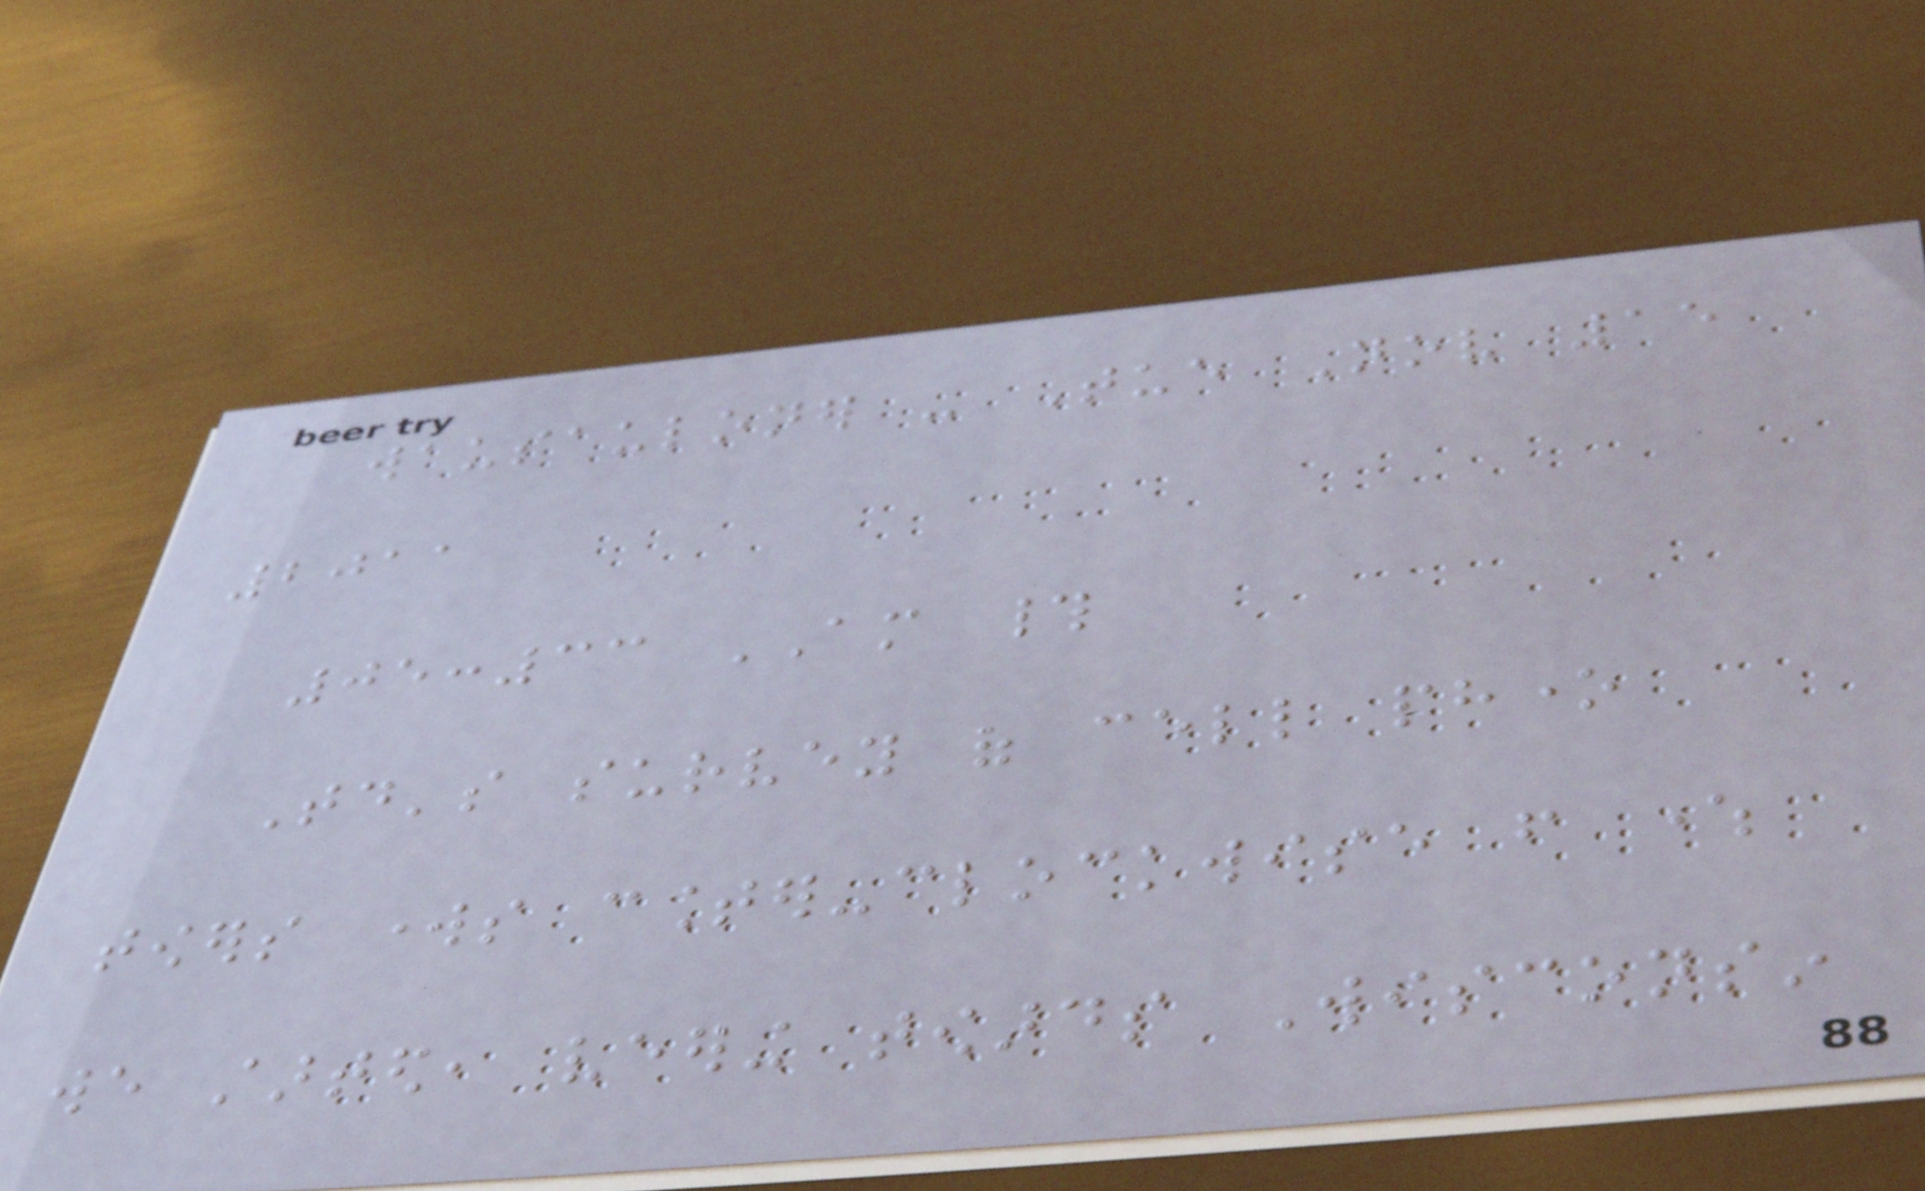wausauloner - Tue Nov 15
2011
05:33 AM #
Today's survey of cell phone
towers works counter-clockwise from where
we started, veering towards Wisconsin
